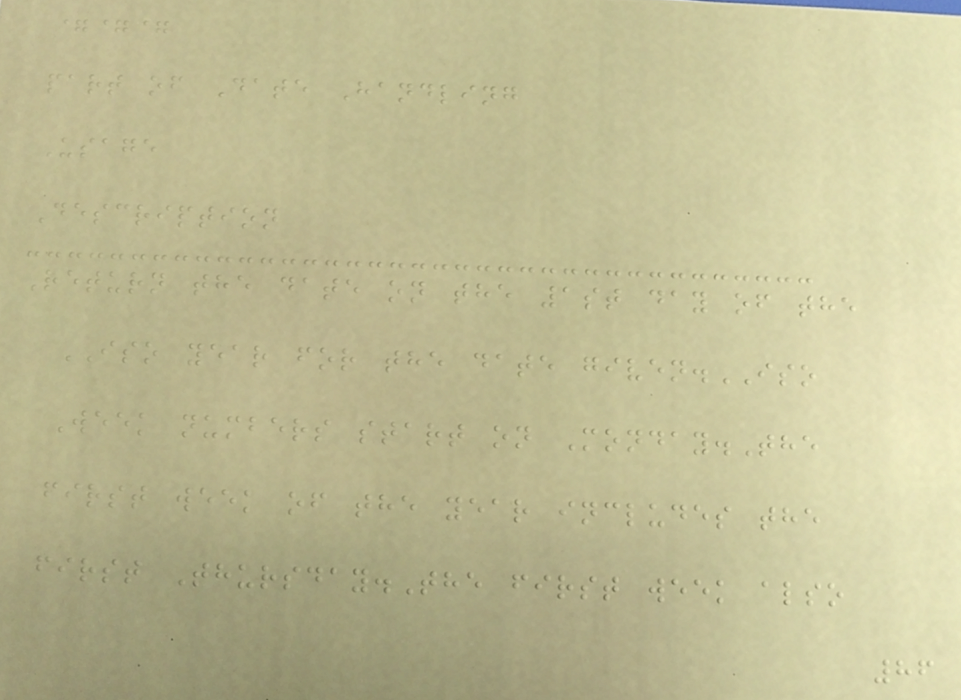===
part of Date Handling
Usage
Description
Return the date on the 1st day of the
ISO year for the date given.ISO
Week numbers start on Monday.The
first week of the year includes the
first Thursday.The first week also
86
